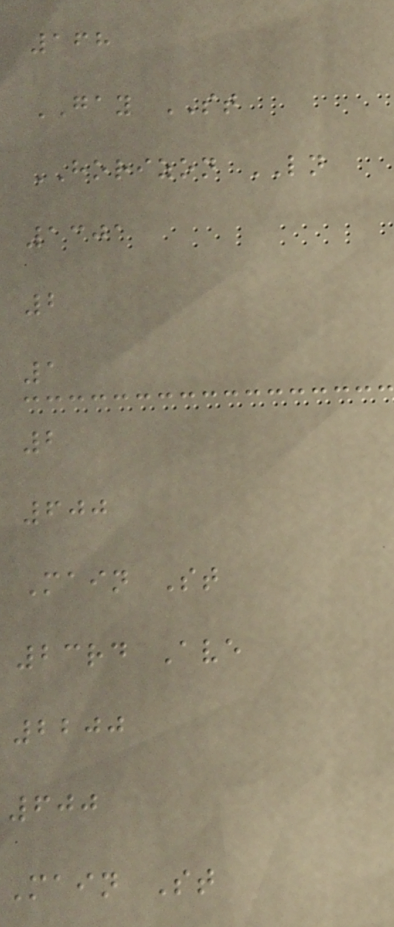168
GAY ST
HORIZON LN
1301
2
1
2
600
Main St
23rd Ave
2200
600
Main St
